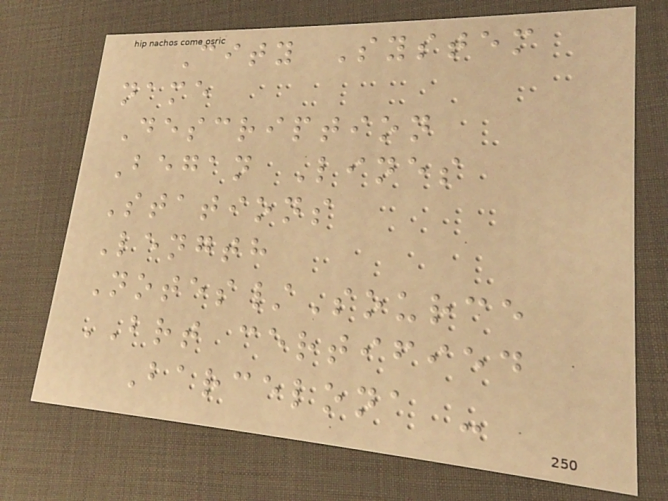City System
name
Description
Began Lines
Stations
Length
Notes/Source
BRT certified
Barcelona -
